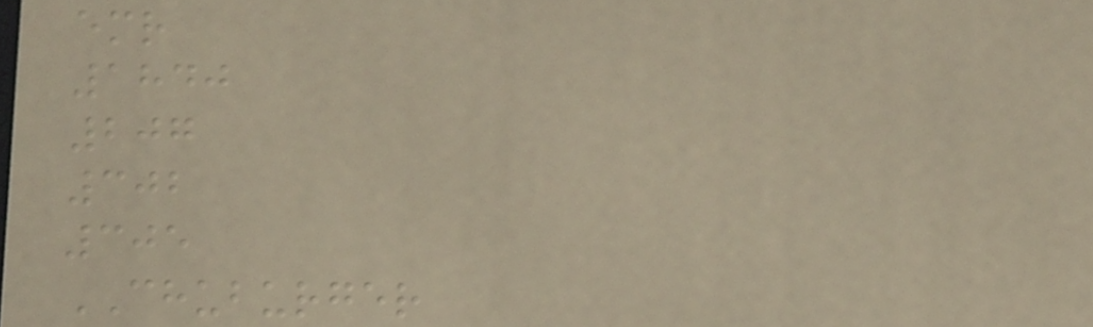emr
1840
207
302
305
CHUBURGER
